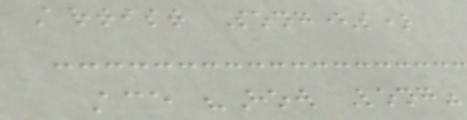Artist Song(s)
Ace "How Long"
